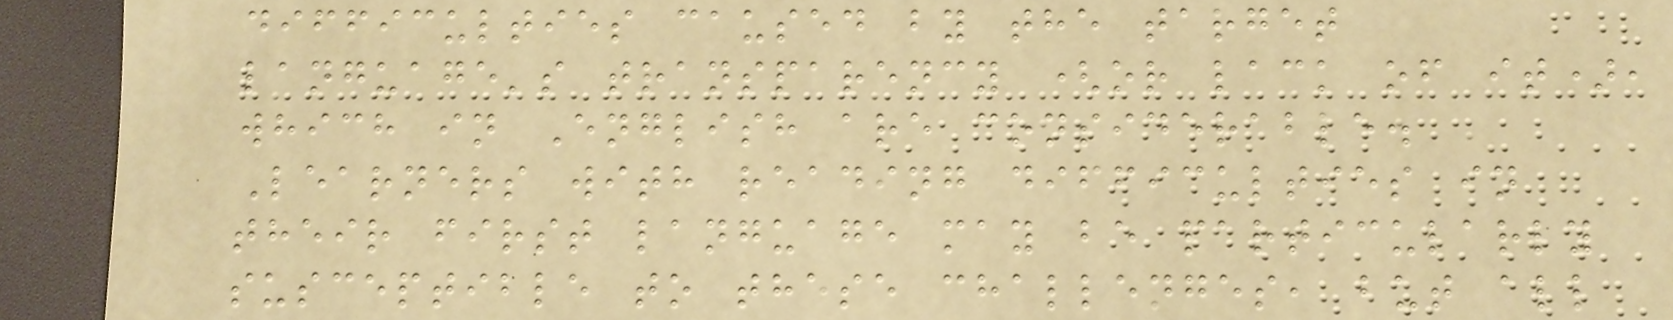difficulties caused by the target
language's transparency (or lack of it),
which in English are considerable.
Learners with reading difficulties in
their first language may be particularly
susceptible to these challenges, but all
